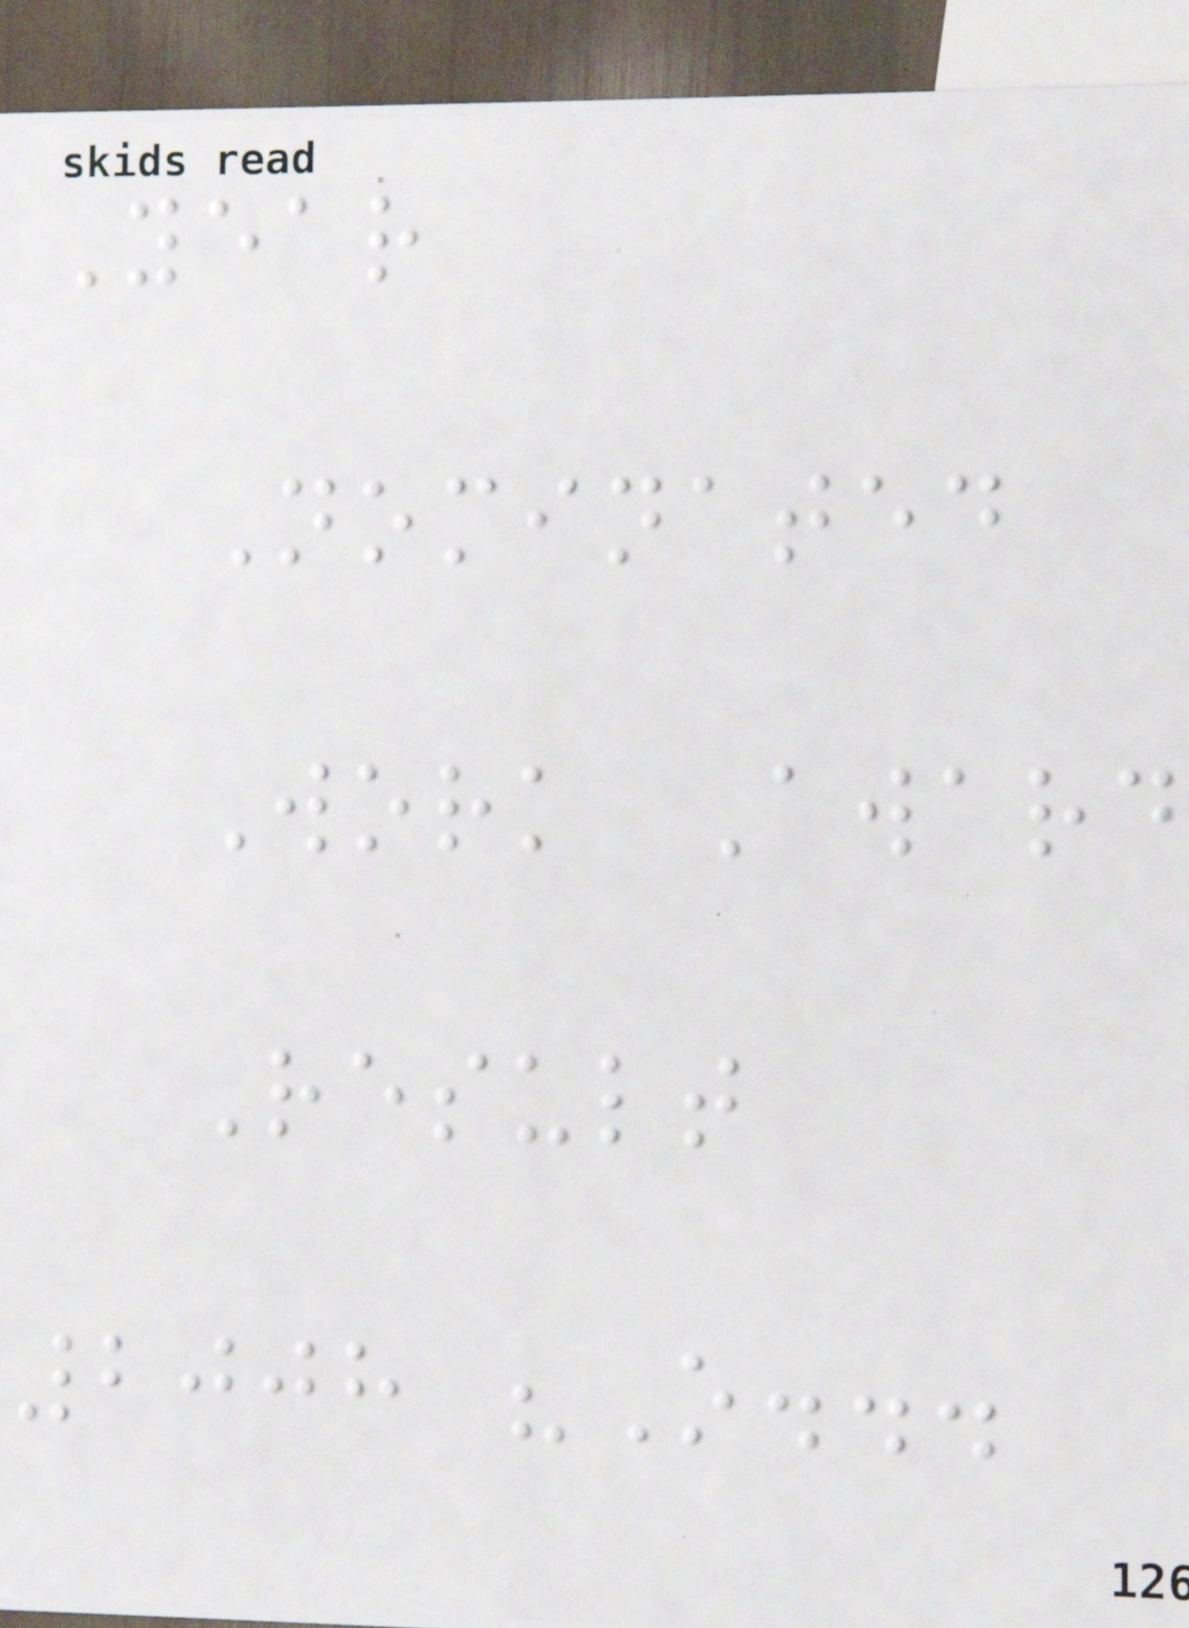Year
Nominated
Work Award
Result
2008 "O...
